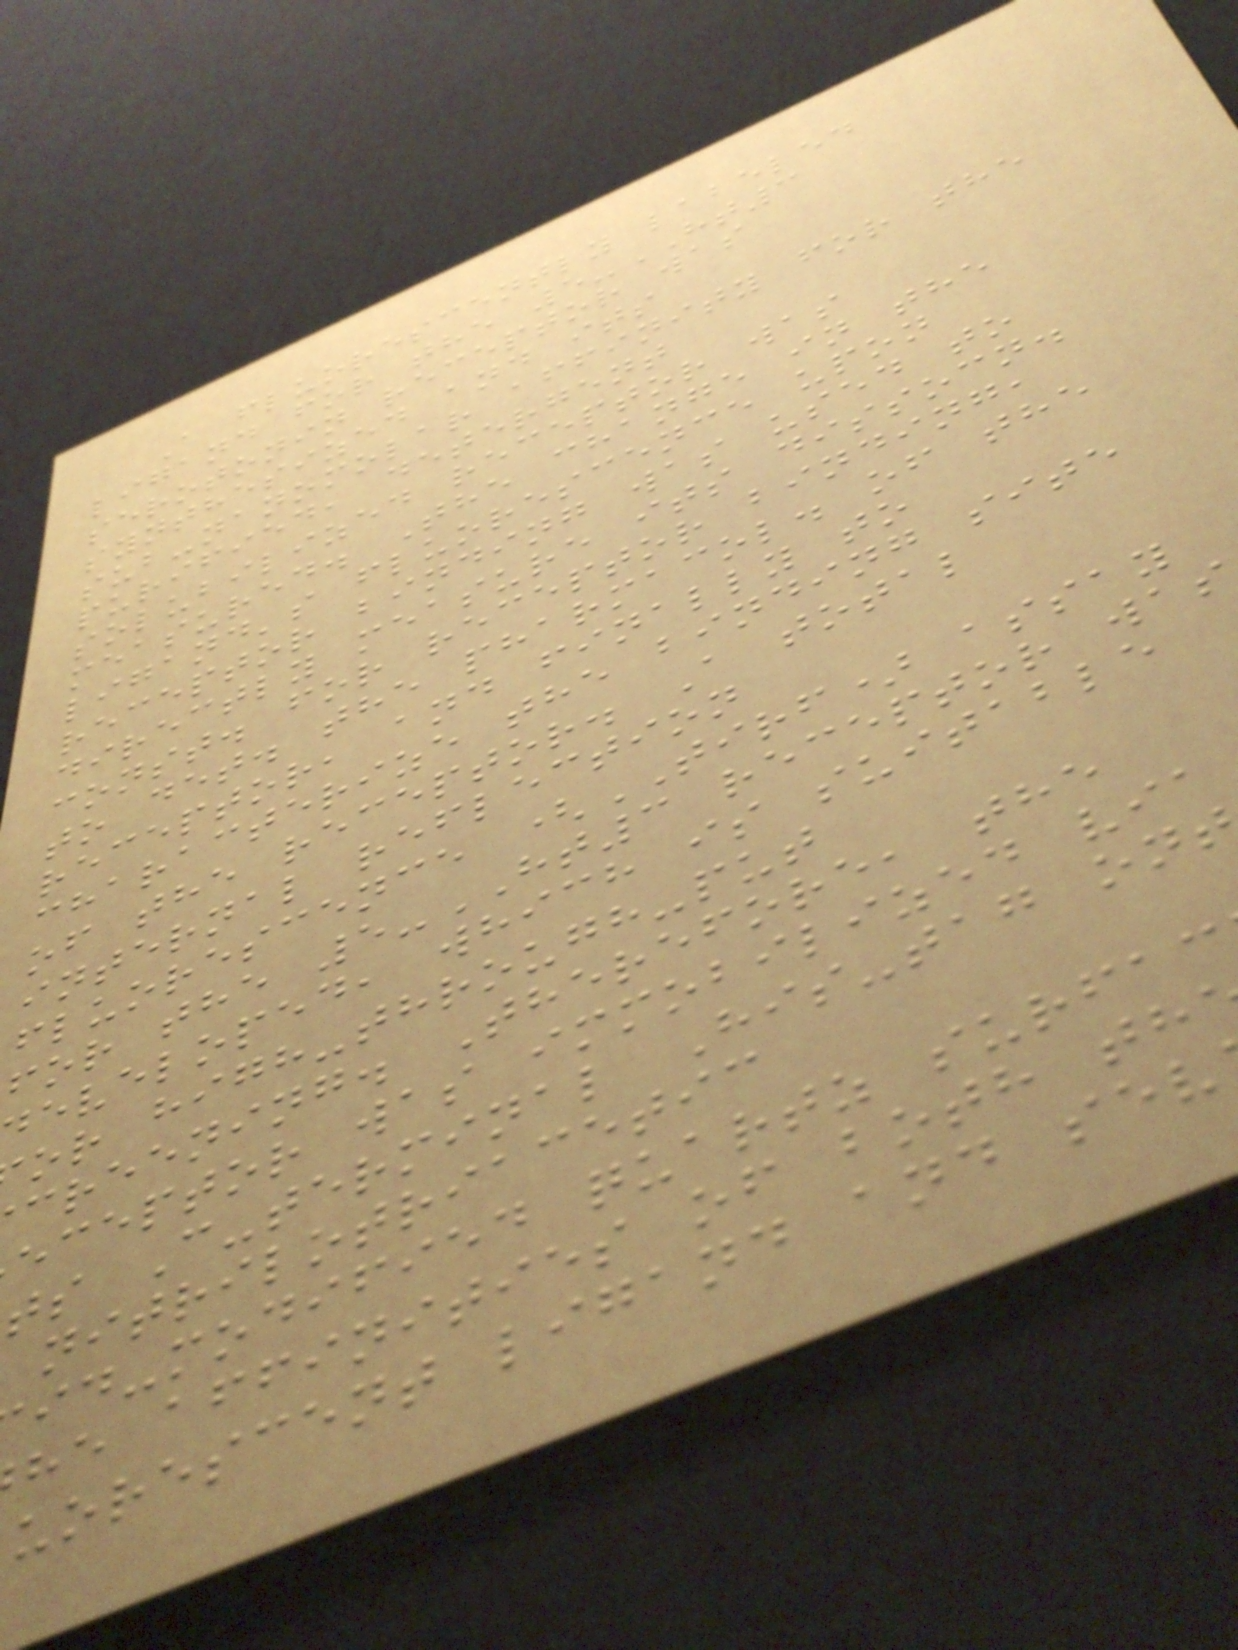A fluorescently labeled
ligand for the 5-HT3
serotonin receptor was
synthesized and its
sub-nanomolar affinity for the
purified, detergent
solubilized receptor was
measured. The change in the
ligand's fluorescence upon
receptor binding was used to
directly measure its dissocn.
const. for receptor binding,
to det. the pharmacol. of the
receptor, and finally to
characterize the binding site
of the receptor. A total
internal reflection
fluorescence (TIRF) assay
for the 5-HT3 receptor was
eveloped, which is suitable
or high-through-put
creening. Therefore, the
eceptor was immobilized via
ts C-terminal His-tag ont
nitrilotriacetic
id-modified quartz surfac
he affinities of both th
uorescent ligand and sev
